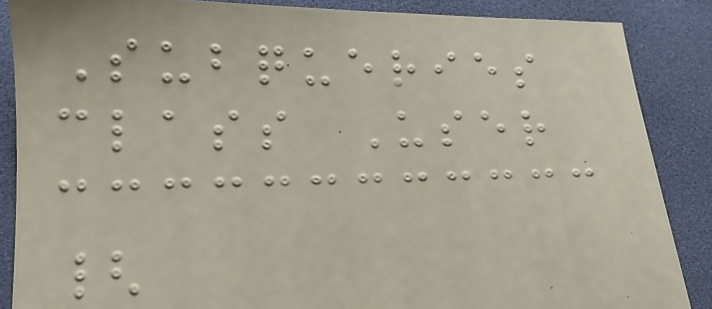Subqueries
class User
{
